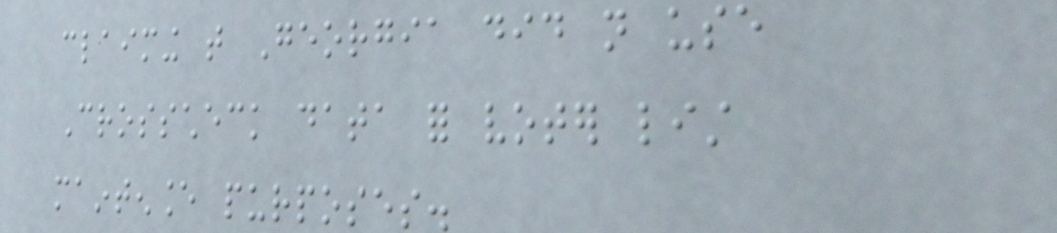claiming that Georgia did not use
Crosscheck data for voter list
maintenance purposes.
